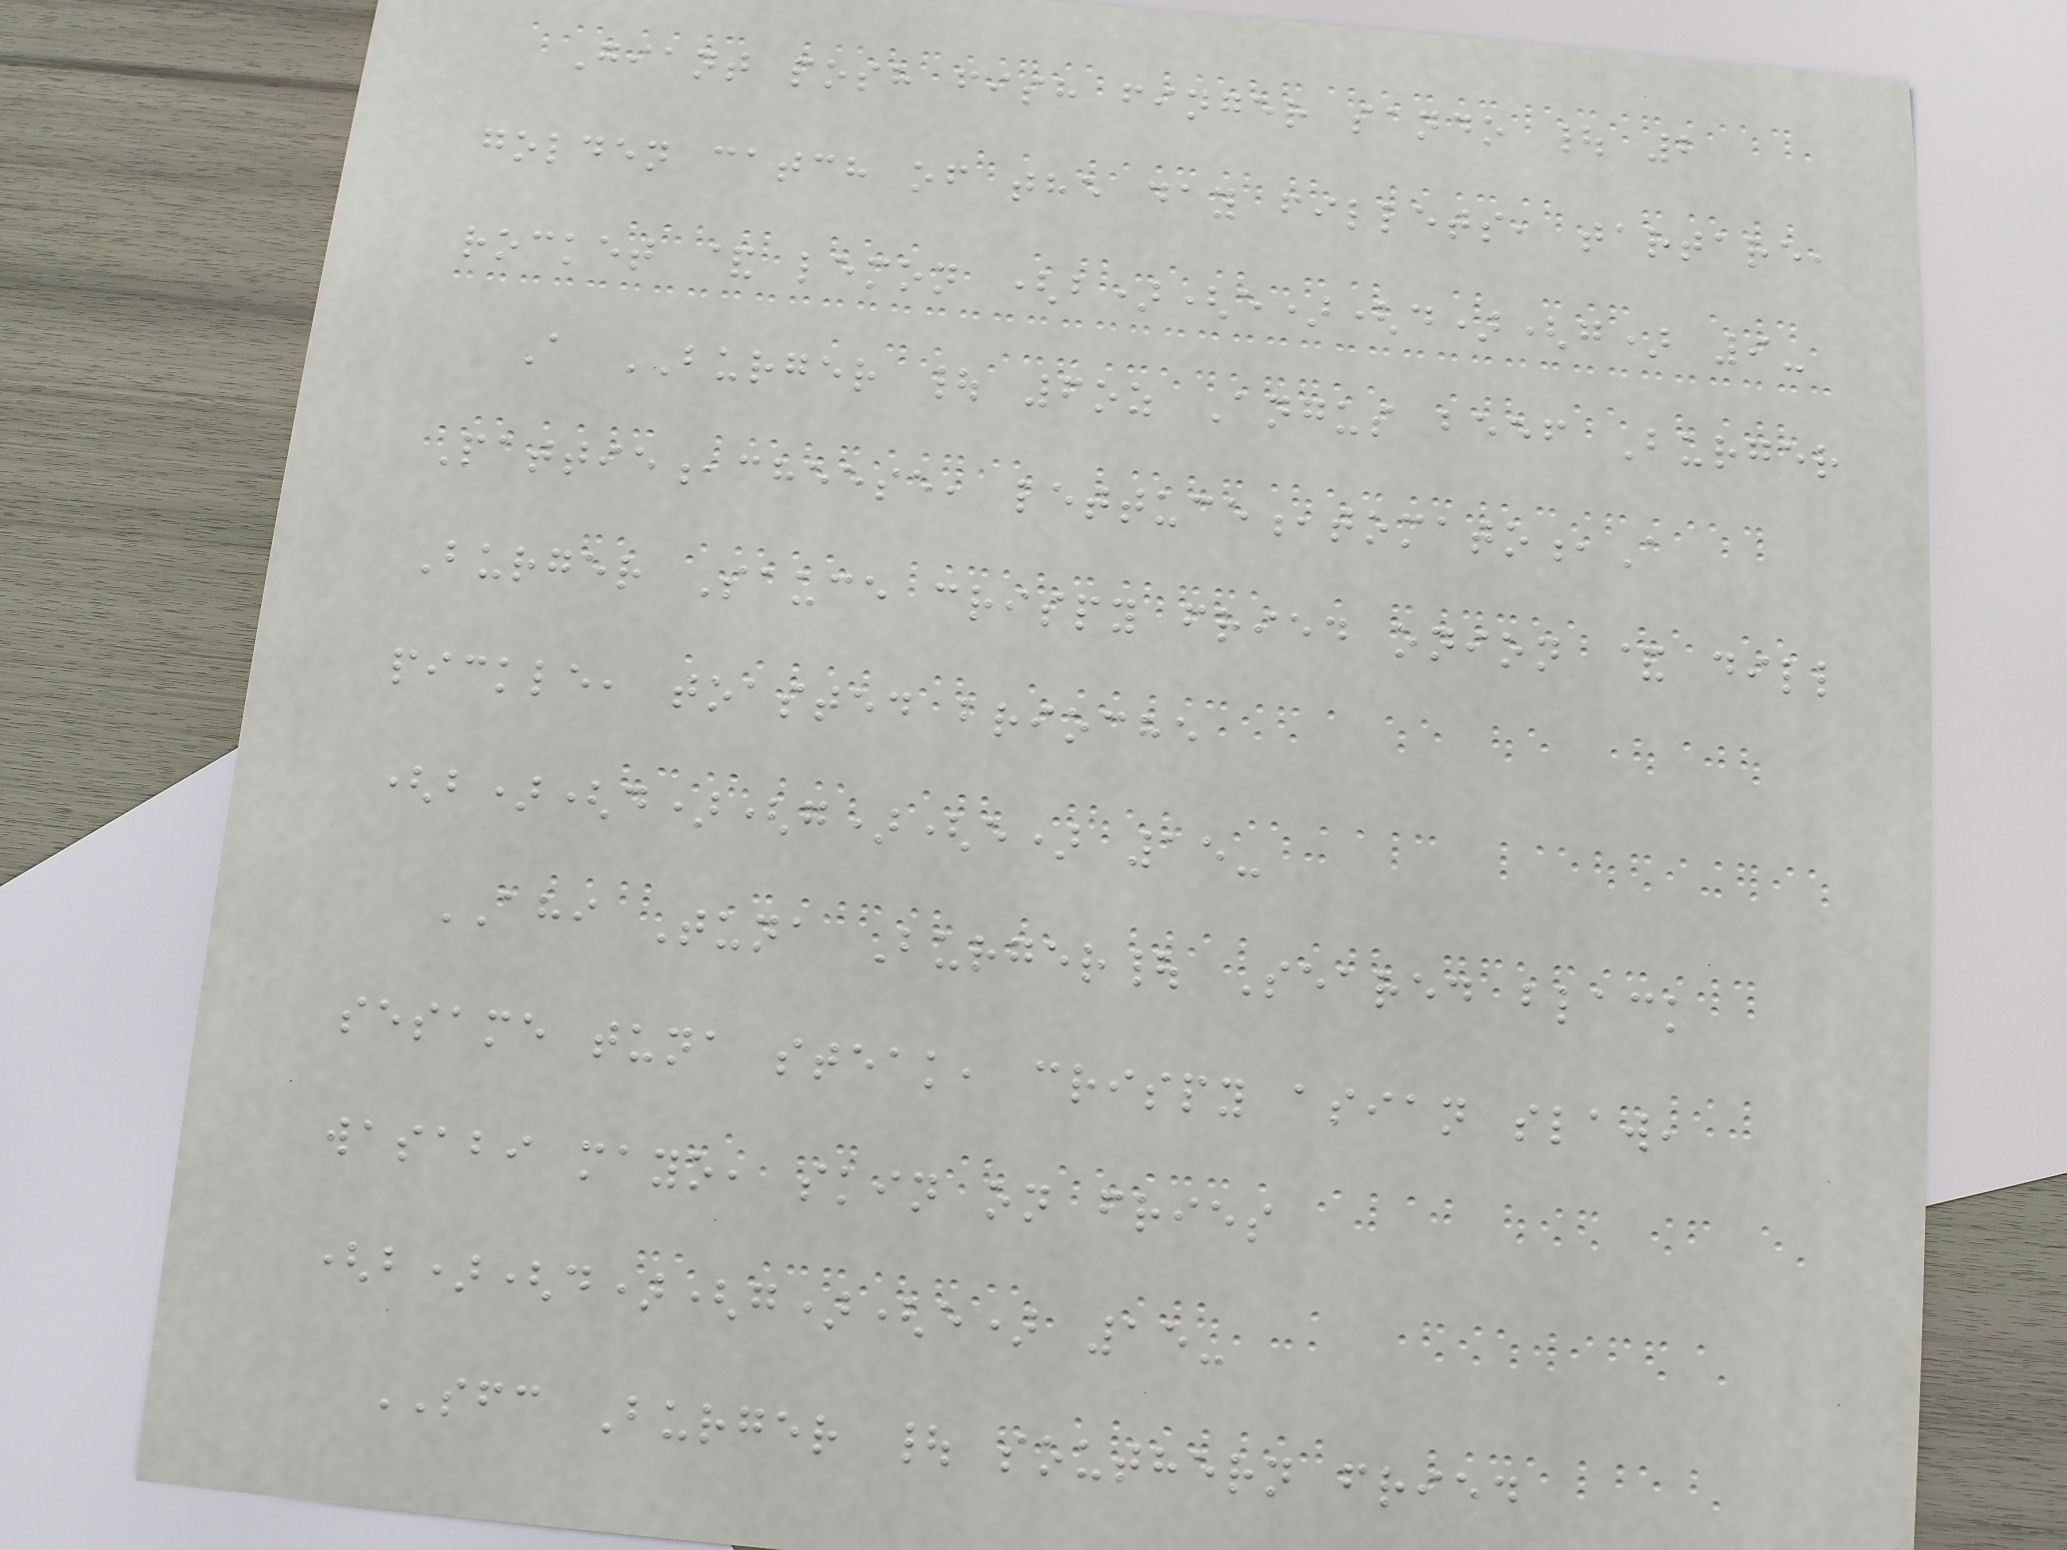Giant posh fish finger sando | 2
golden catch of the day fillets, tartare,
rocket & lemon (b)(e)(d)(g) 9-
A BURGER | 6oz Angus beef Burger
Pattie,cheese, lettuce,tomato,A
Burger Sauce crispy fried onion & dill
pickle, toasted brioche
(b)(d)(g)(e) 15-
AHI Tuna Burger| Seared black
sesame tuna steak, crispy asian slaw,
wasabi mayo, skin on fries
(b)(d)(g)(e) 15-
SFC Burger | southern fried
